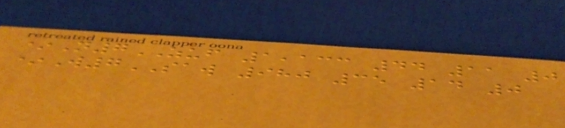*N7ZUF 1,133 44 11 0
*W7SAW 980 35 14 0
